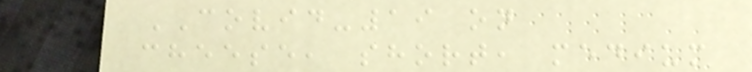COVID-19 on
cheese, short, medium
